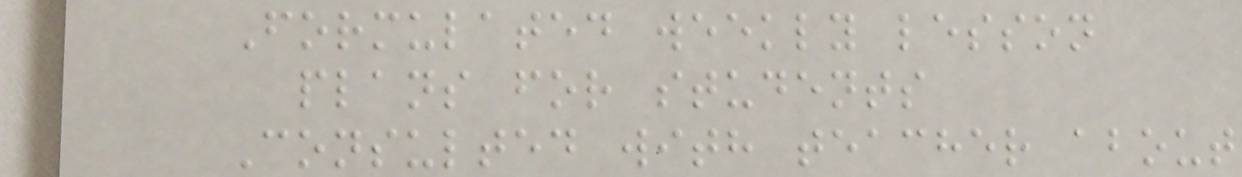Formulated weekly lesson
plans for students
Consulted with teacher about
